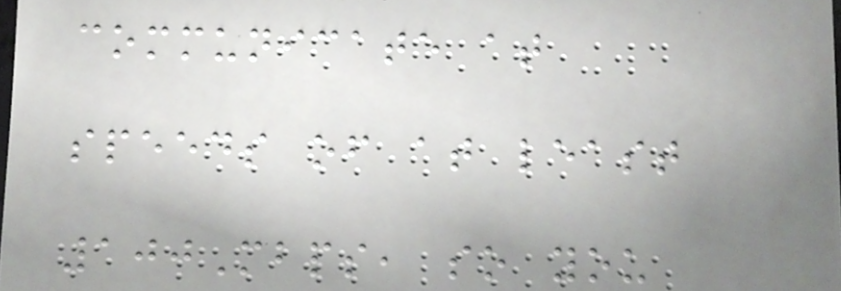communicate at
speeds of at least
100Mbps, so you
